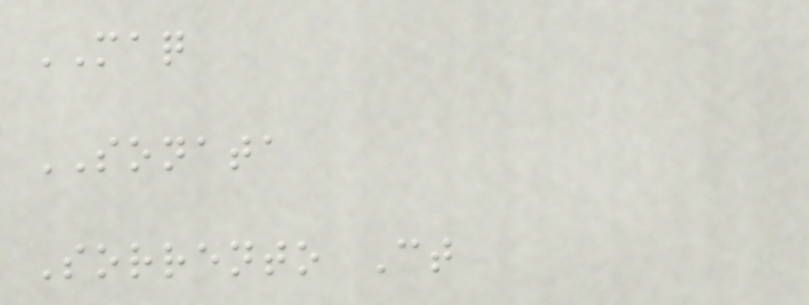MAQ
SONATA
Sorrento Ct
